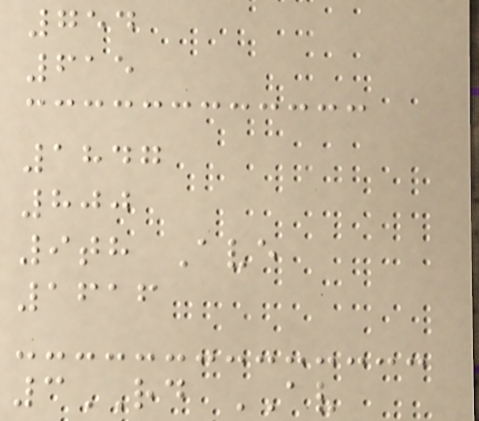754
615
1847
800
9th Ave
1616
3RD AV
